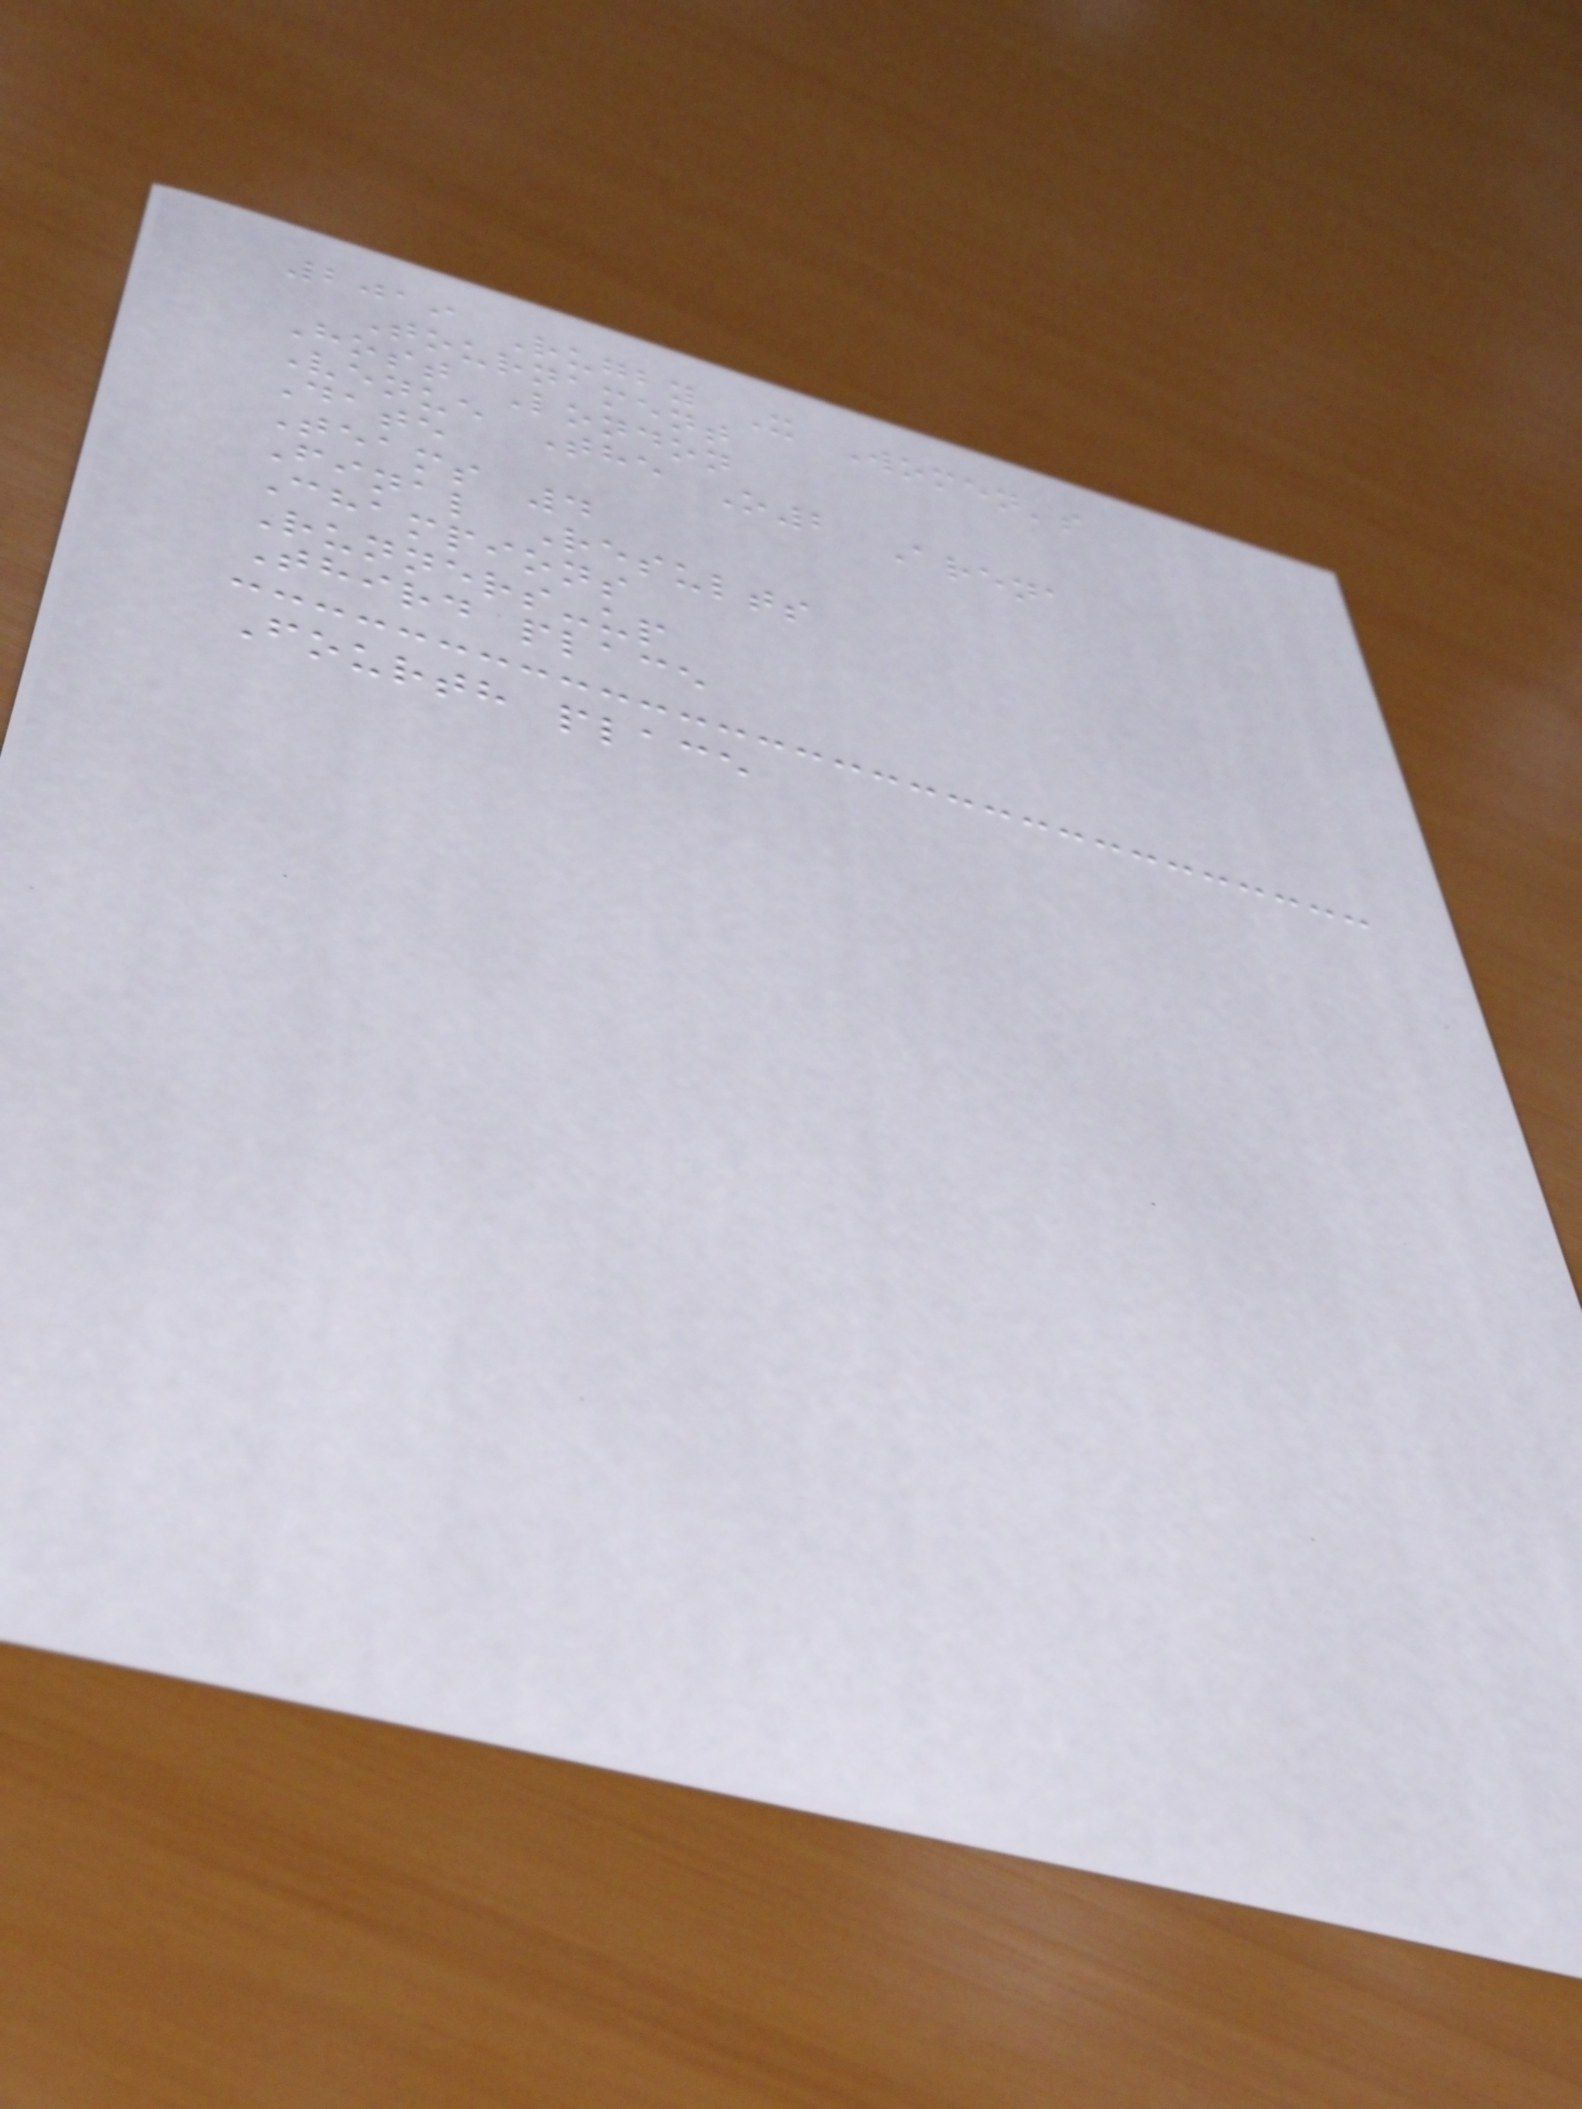2019 Rugby X Women's
Tournament
Host London
Venue The O2 Arena
Date
Teams 4
Final Results
Champions
Runners-up
Third place
Fourth place
